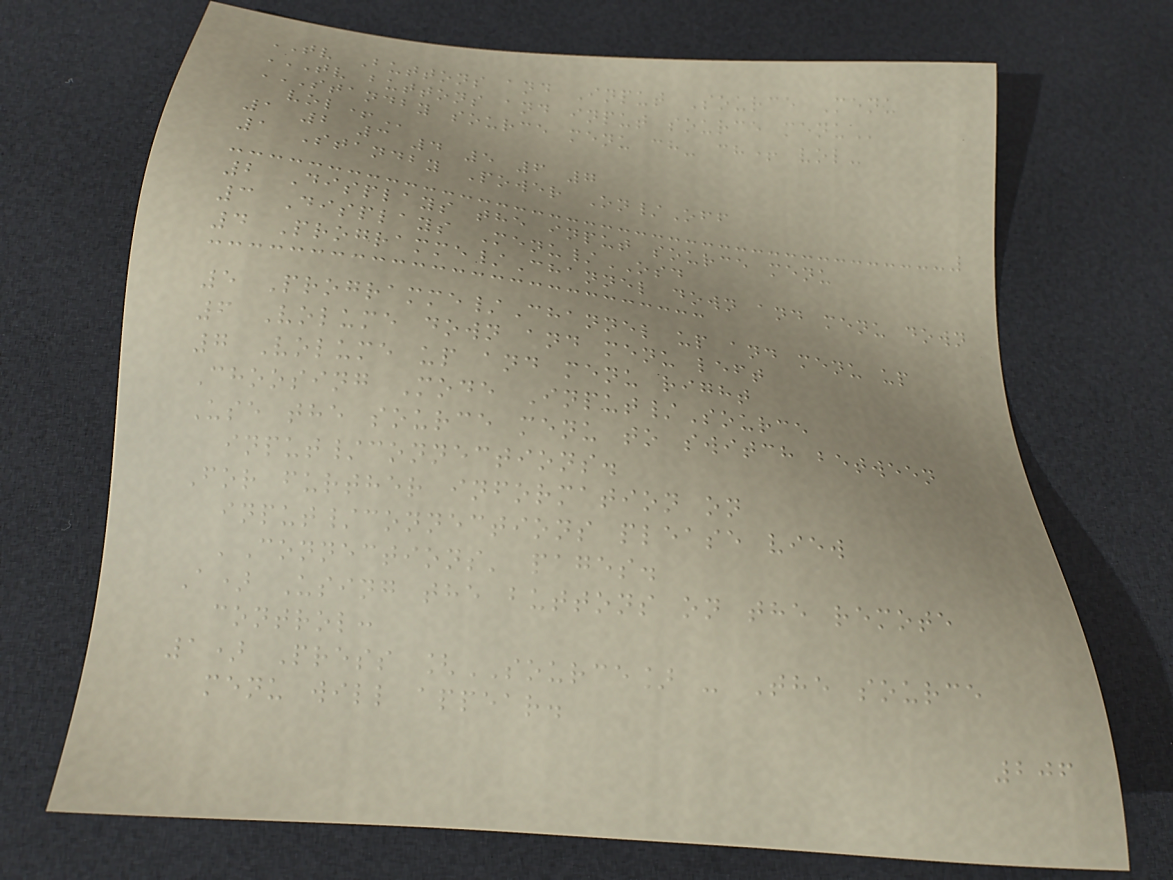TV Buttons and Input Source Menu
TV BUTTONS AND INPUT SOURCE MENU
STANDBY SOURCE MENU CH- CH+ VOL-
VOL+
1 2 3 4 5 6 7
1 Standby Power On/Off
2 Displays the input source menu
3 Displays Menu/OSD
4 Programme/Channel down and menu down
5 Programme/Channel up and menu up
6 Volume down and menu left
7 Volume up and menu right
Choosing Mode Input/Source
Use the source menu to switch between
input/connections.
For further information on
input/connections please view
'Connections' pages.
A) Using the buttons on the remote
control:
1) Press [SOURCE] - The source
menu will appear.
206
